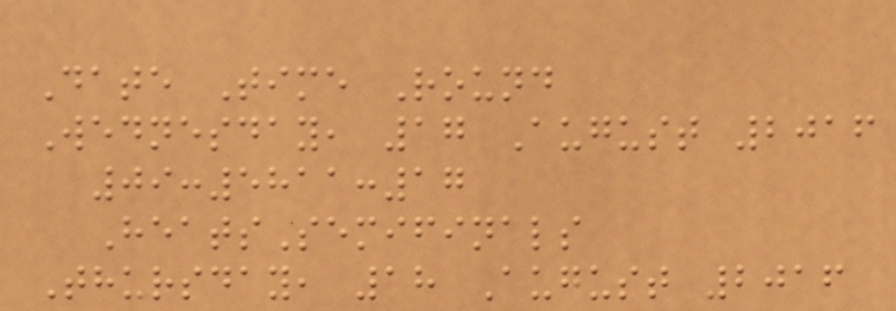Date Time Round
Wednesday, 17 August 2016
09:5811:17
HeatsSemifinals
Thursday, 18 August 2016
